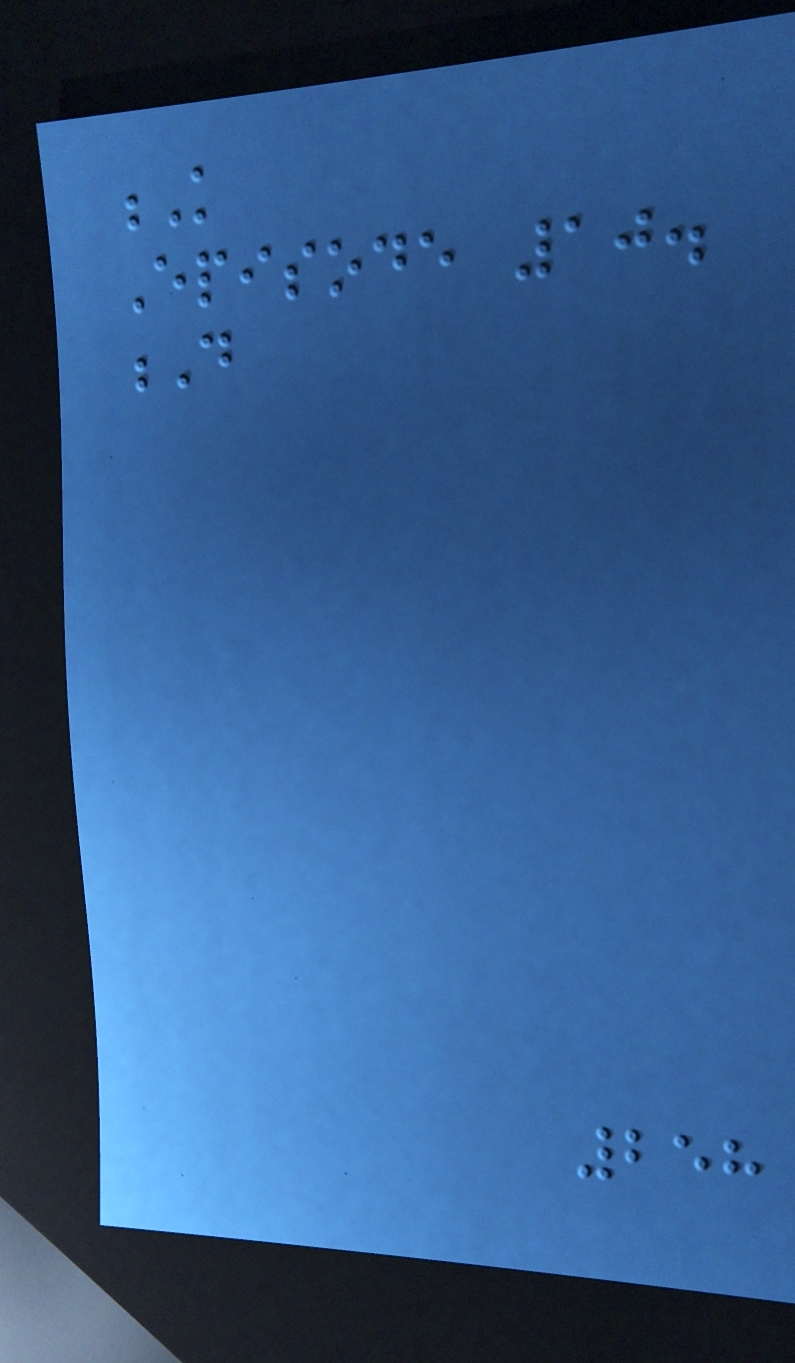K
Episode 10.
D
258
